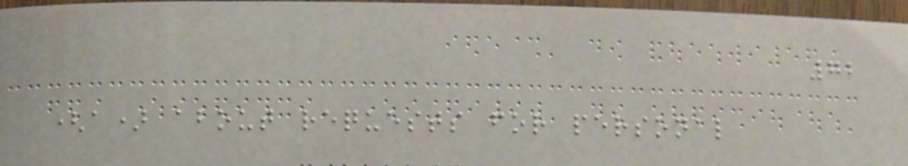72
(a) about requests for personal
